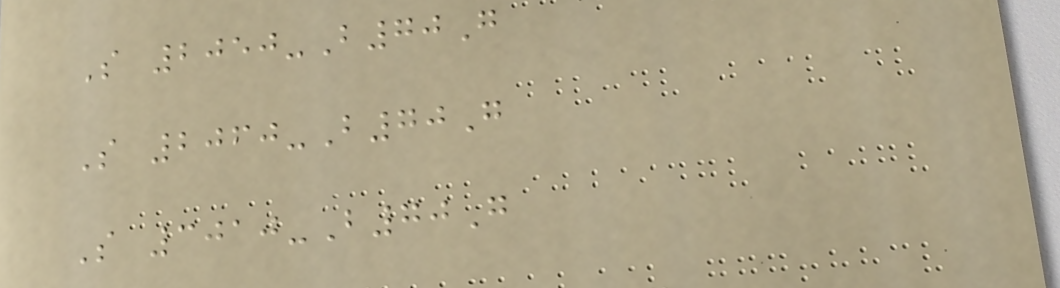S 2050-B70G
S 2060-B70G
S 3010-B70G
